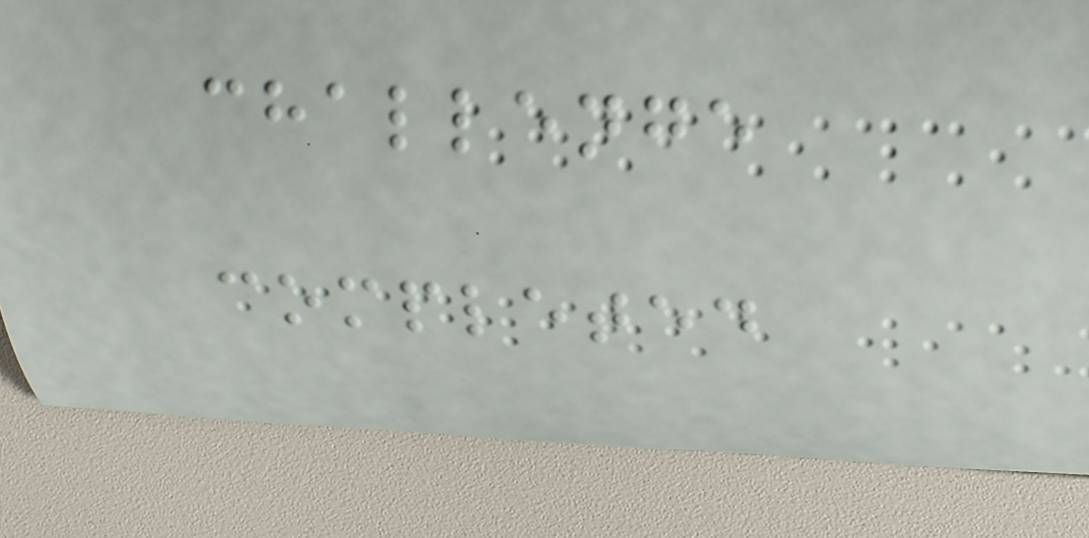challenge
completed
